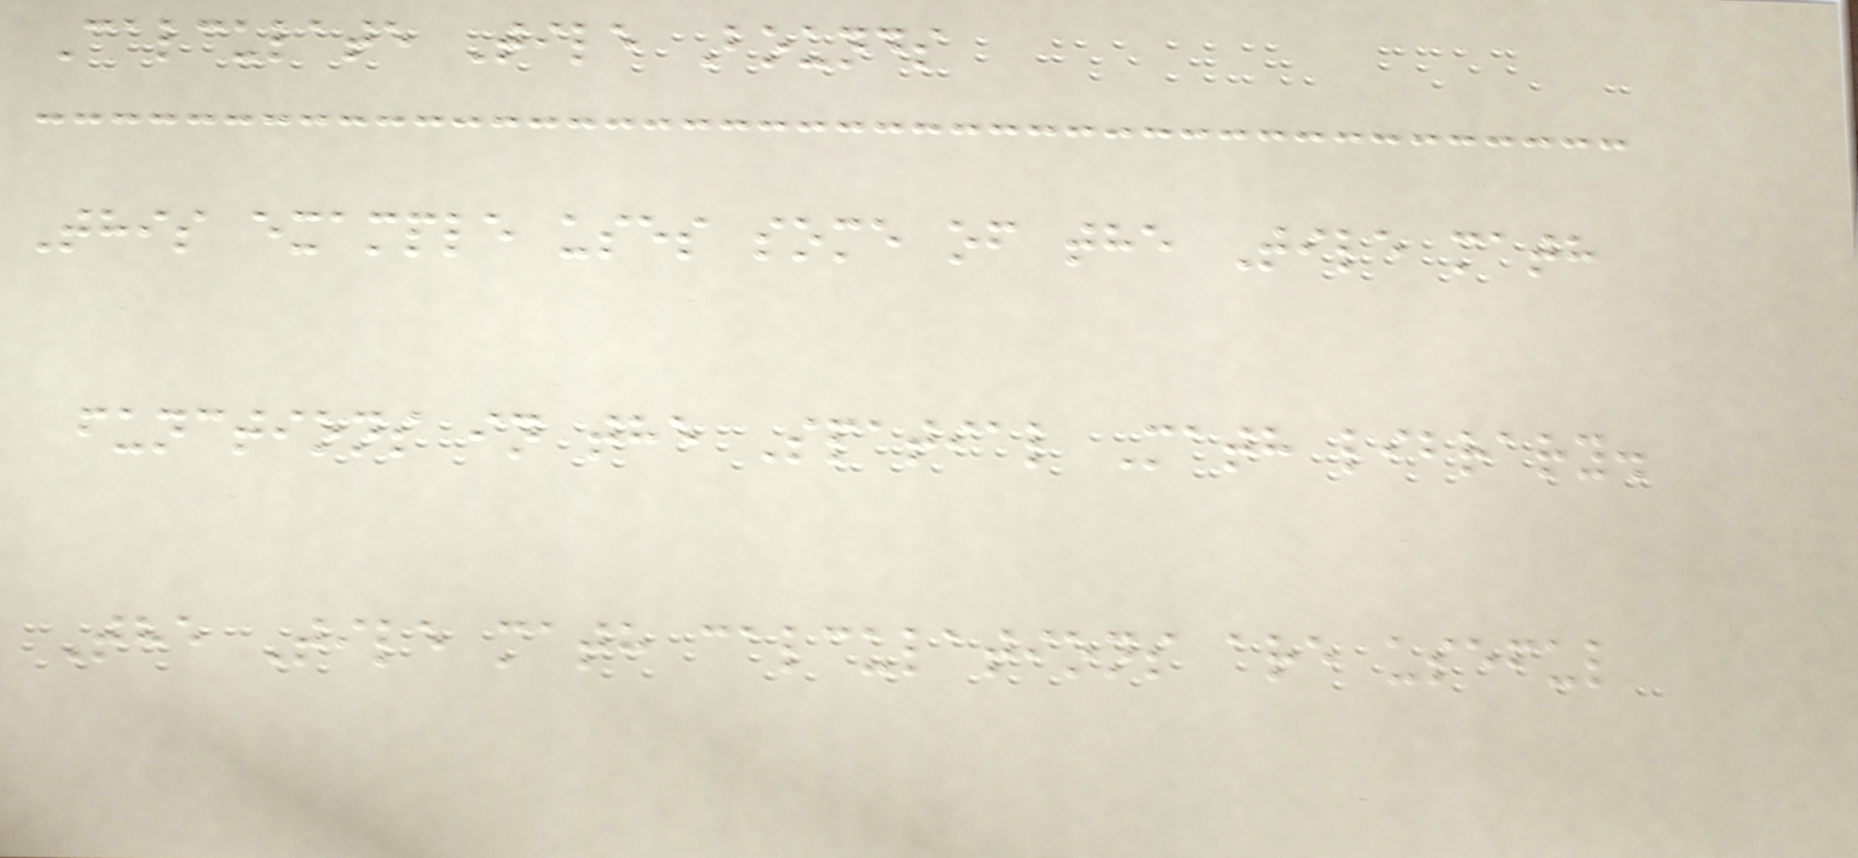Calculate Tile Bounds
This example uses some of the Tile math
functions in the Spatial Math library.
The Tile math calculations are useful
